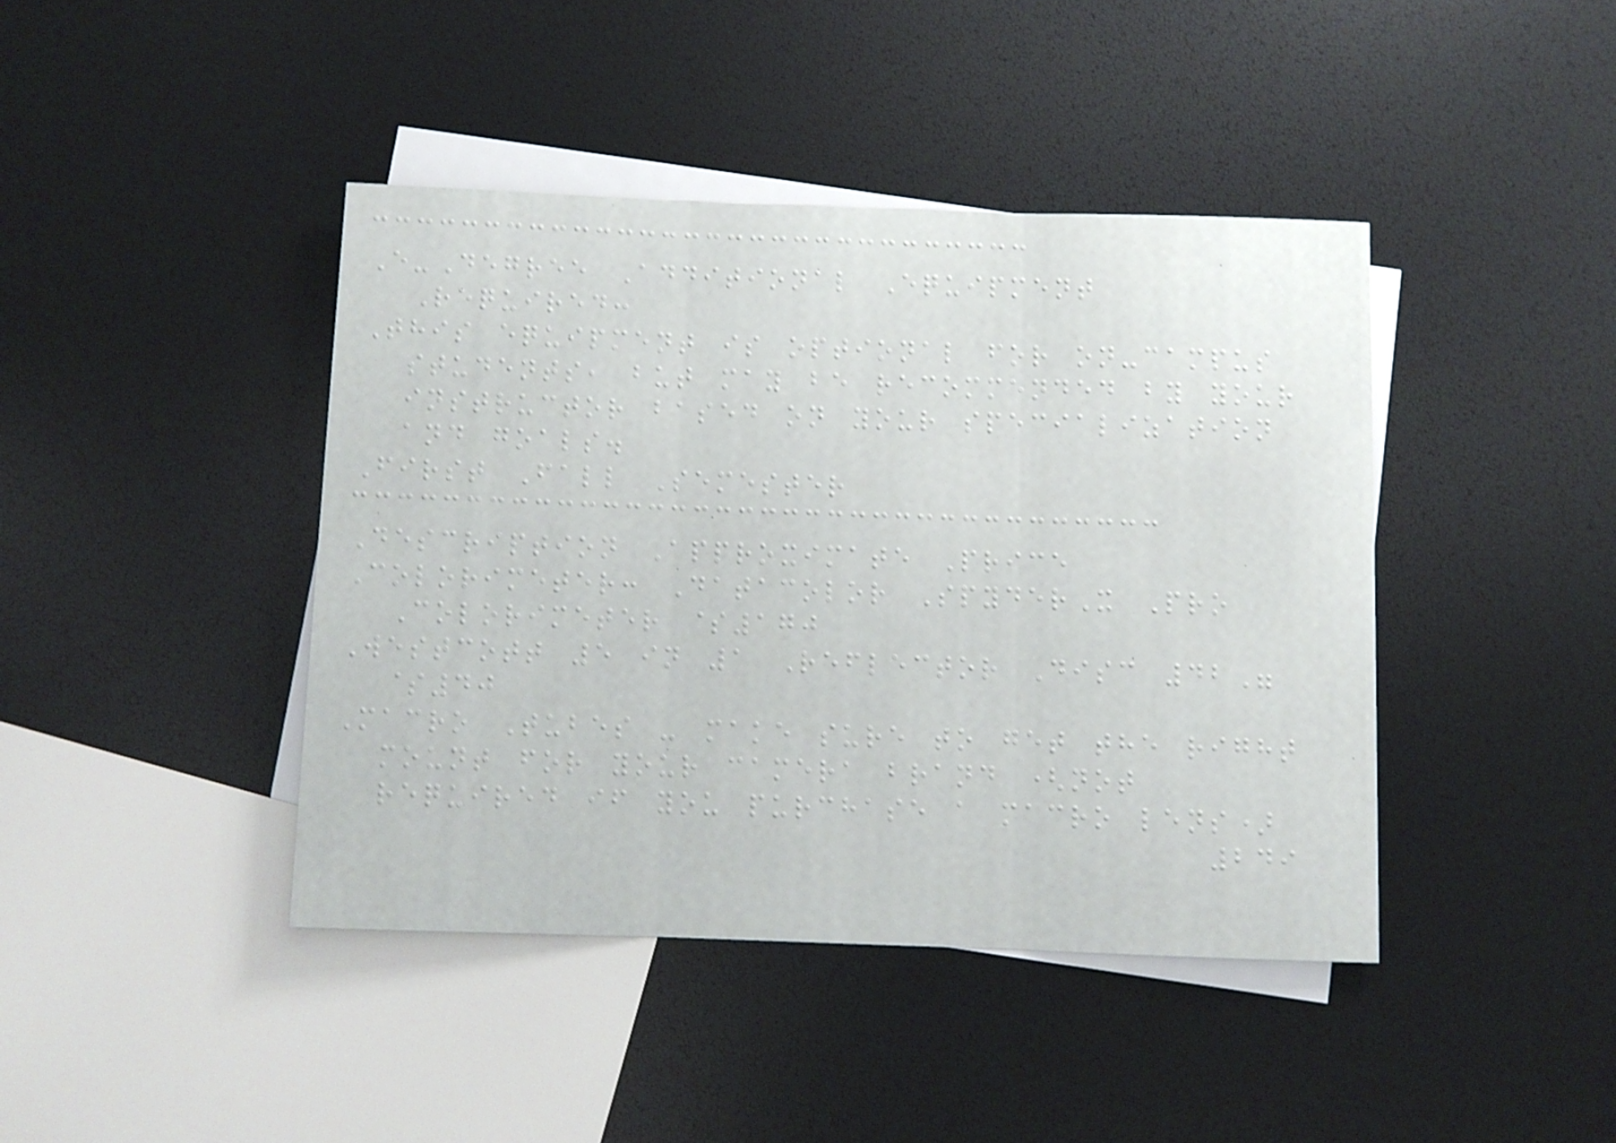E-Degree Additional Equipment
Required:
This equipment is optional for on-campus
students, but may be recommended by your
instructor based on your specialization
and goals.
First Fall Semester
Description Approximate Price
Colorimeter: Datacolor SpyderX Pro
Colorimeter $170
Westcott 5 in 1 Reflector Disc 42"
$40
Macro Tubes - make sure to get the right
mount for your camera brand (not
required if you purchase a macro lens)
249
